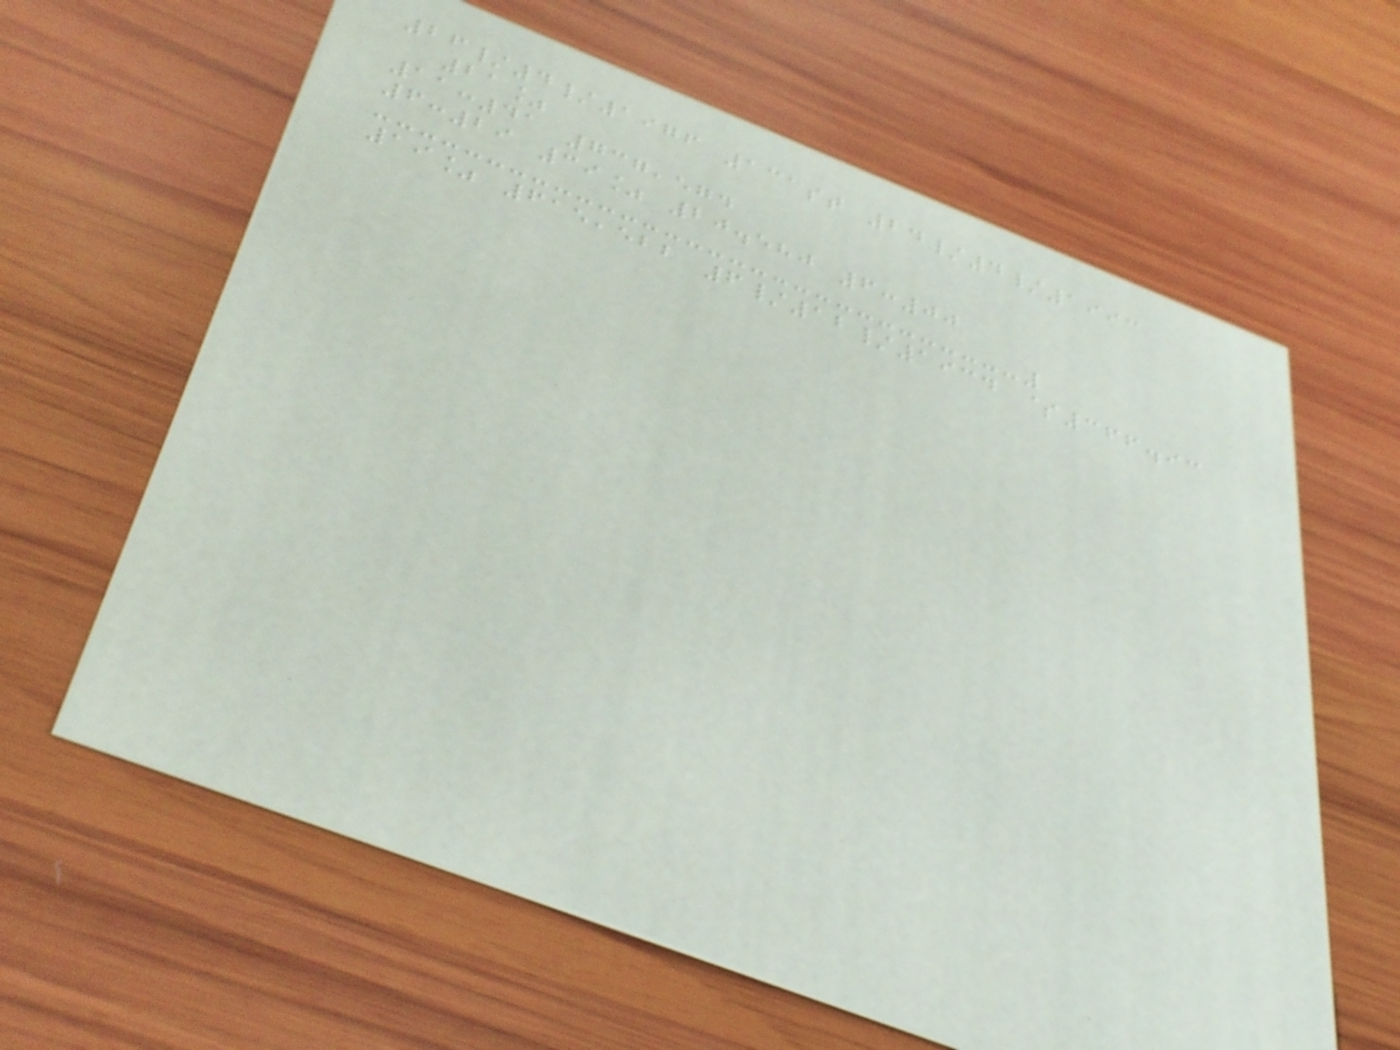26/4/1976 131st 24/4/1993
21%
11:41 737,574
6:29 39% 20.580 6:00
19% 615,522 6/12/1934 $366.93
